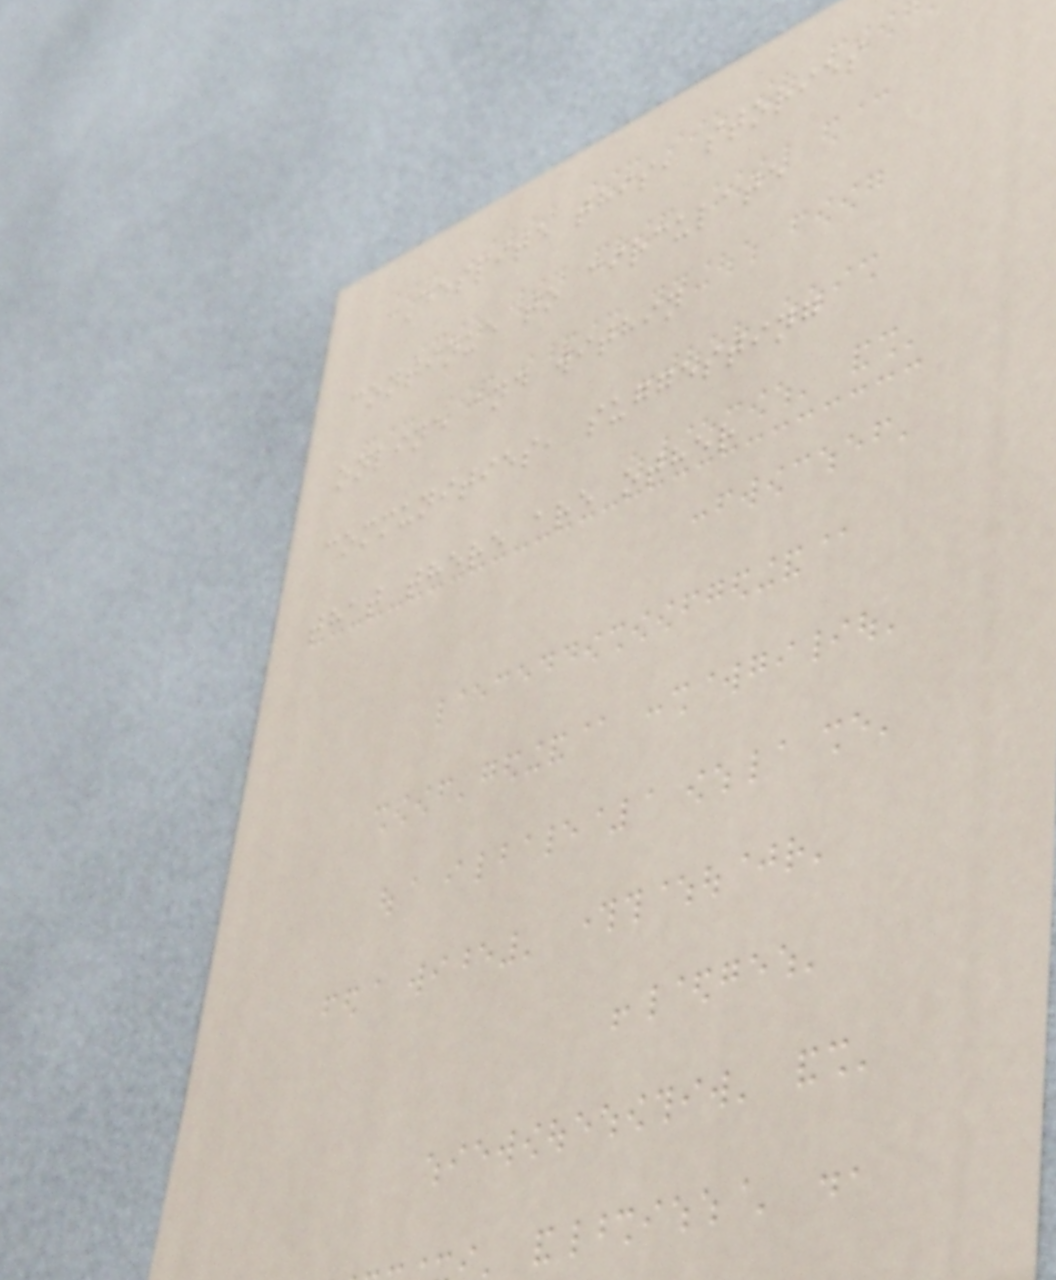Despite this, stories
continue to circulate
online and within
communities, suggesting
that there are other
